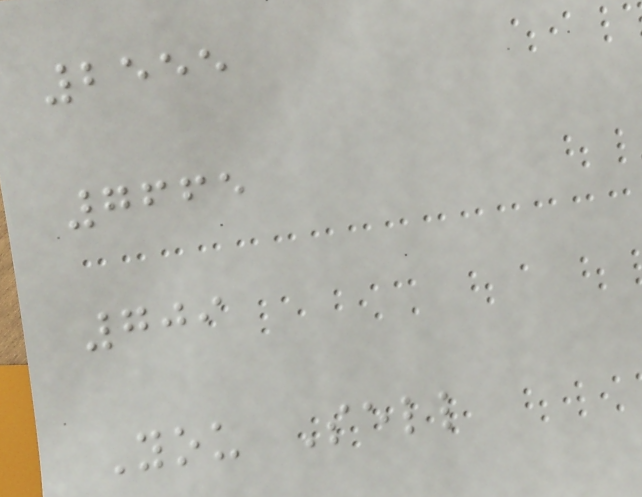2555
7665
709
You Sell
